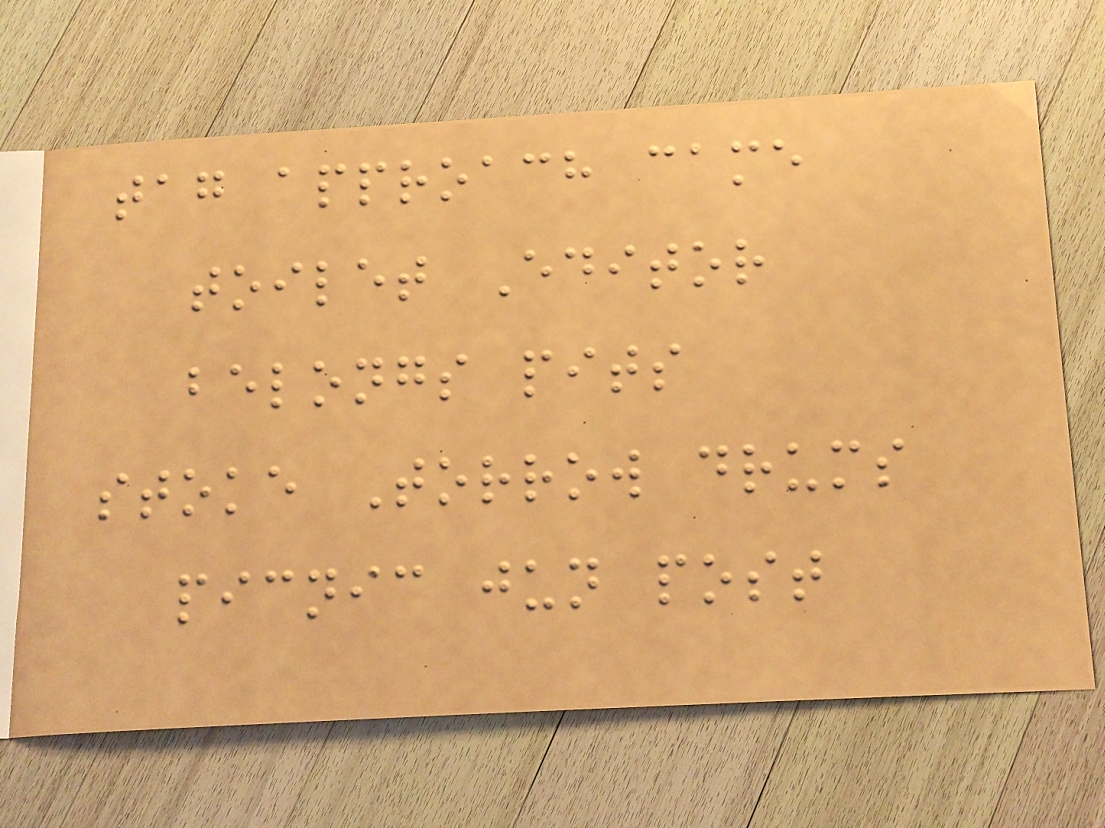tag approach came
toilet Editor
belongs pits
stoke Torrow drums
picnic jun post
